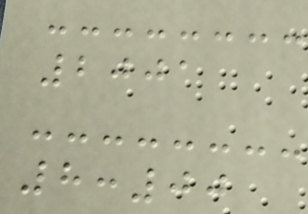2001
8:00
